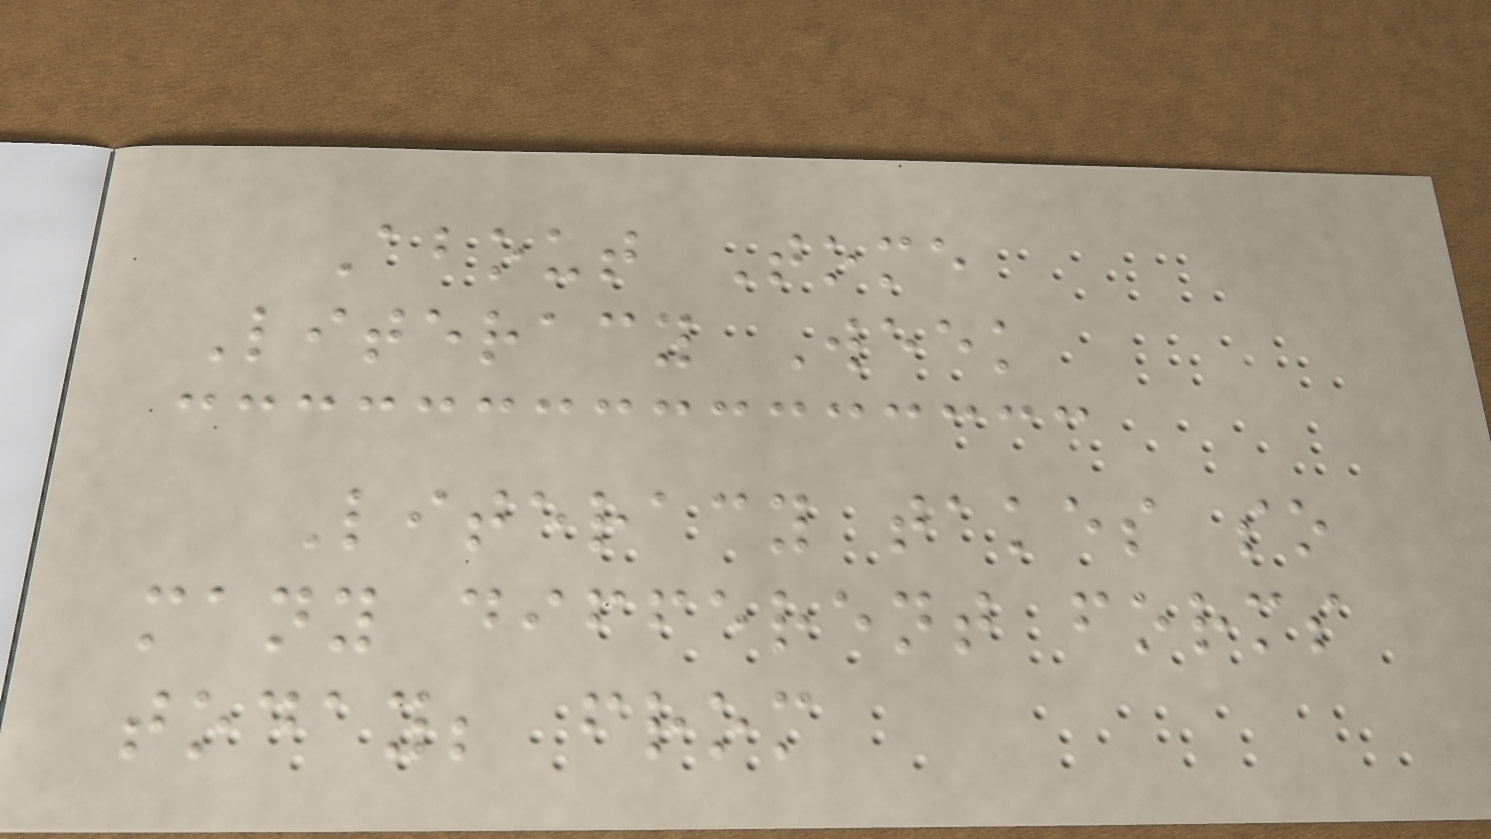About Tome
Literacy Week
Literacy takes so
many different forms
today; from
